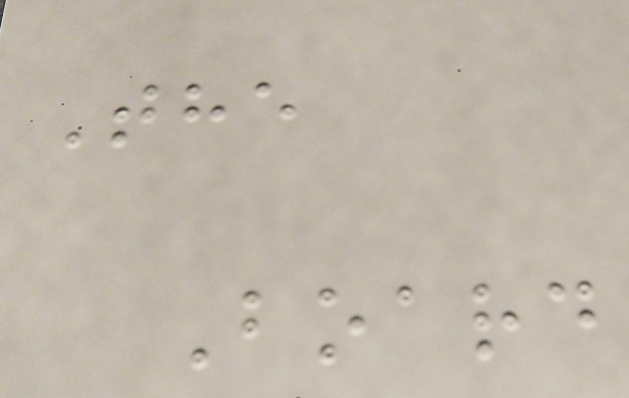The
Board
